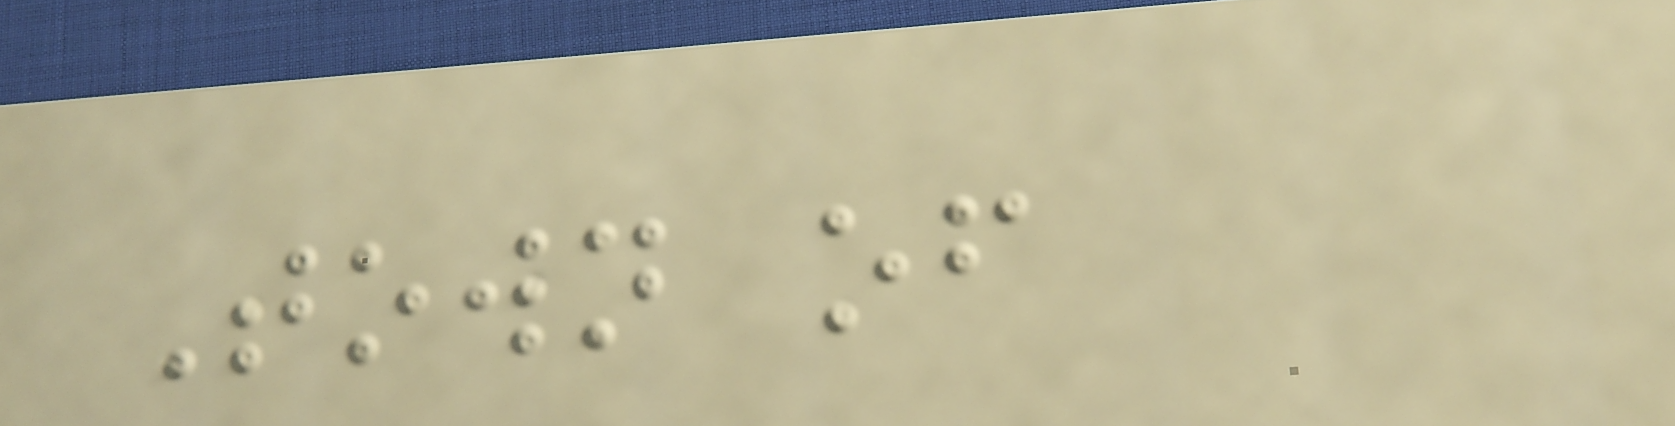Town of
